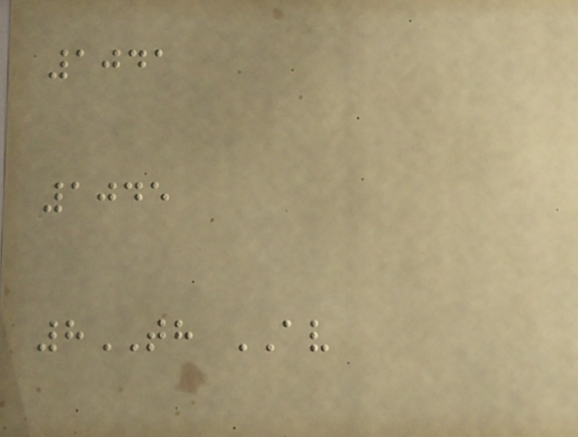1041
1045
8TH AV
